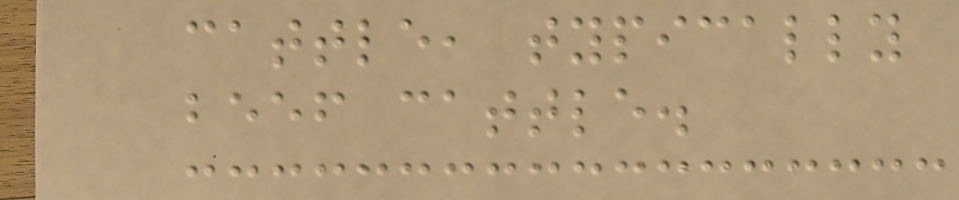cattle, typically
beef cattle.
